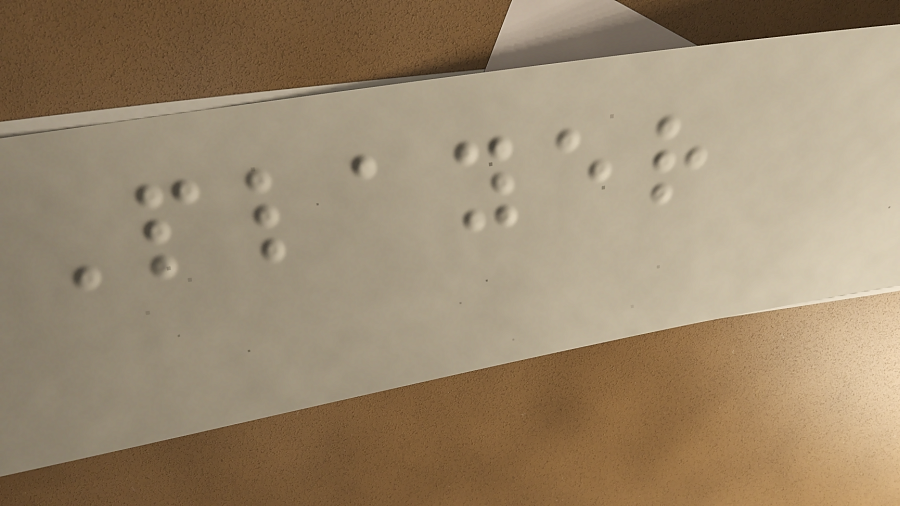Player
